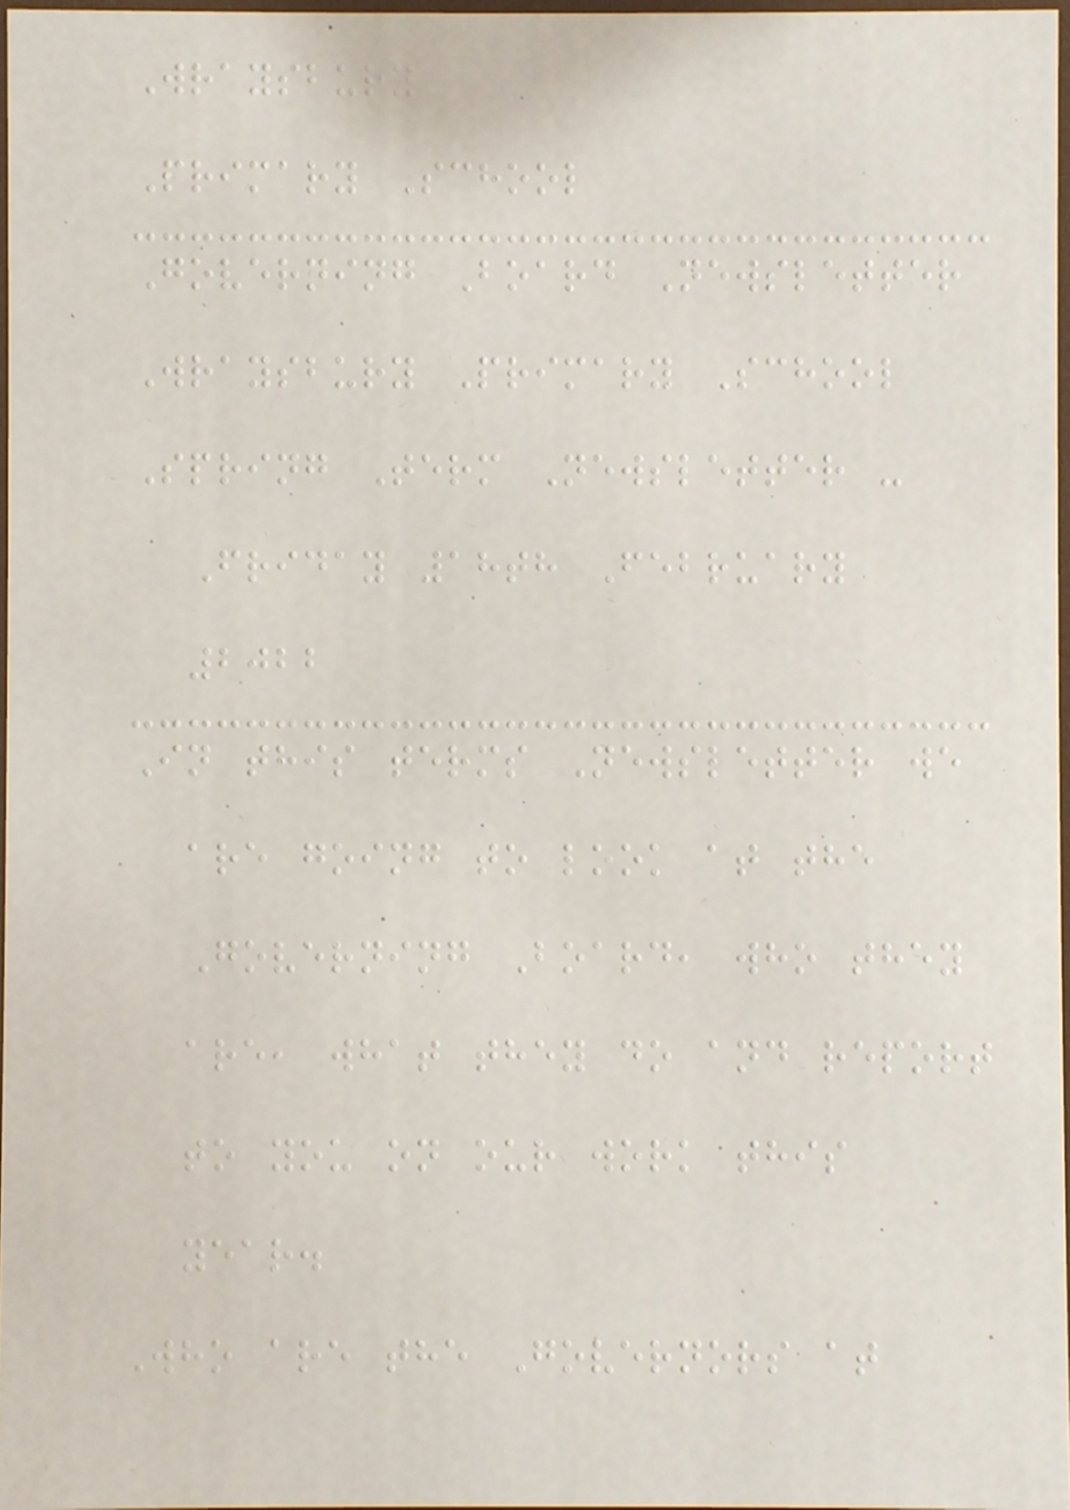Wraysbury
Primary School
Governing Board Newsletter
Wraysbury Primary School
Spring Term Newsletter -
Friday 18th February
2022
In this terms Newsletter we
are going to look at the
Governing Board, who they
are, what they do and report
to you on our work this
year.
Who are the Governors at
